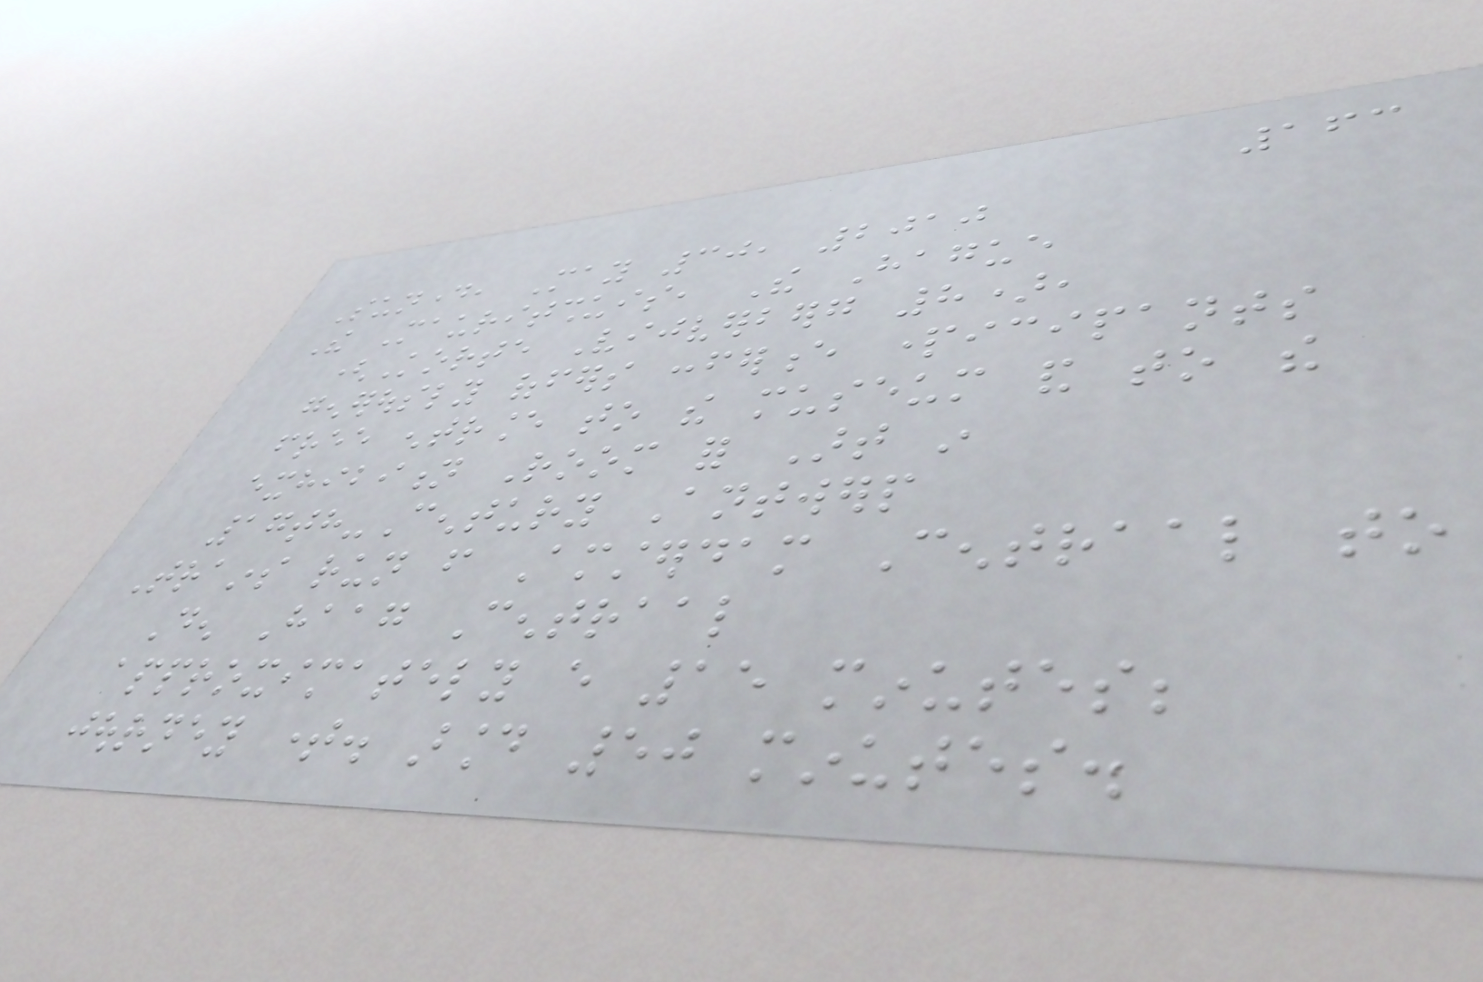163
Sunday, May 30, 2010
The Mauritshuis, The Hague
(Korte Vijverberg 8),
generously offers conference participants
free entrance to the museum and to the
exhibition Room for Art in
17th-Century Antwerp
Trains run from Amsterdam Centraal to
Den Haag Centraal
approximately every 15 minutes;
journey time. around 50 minutes.
